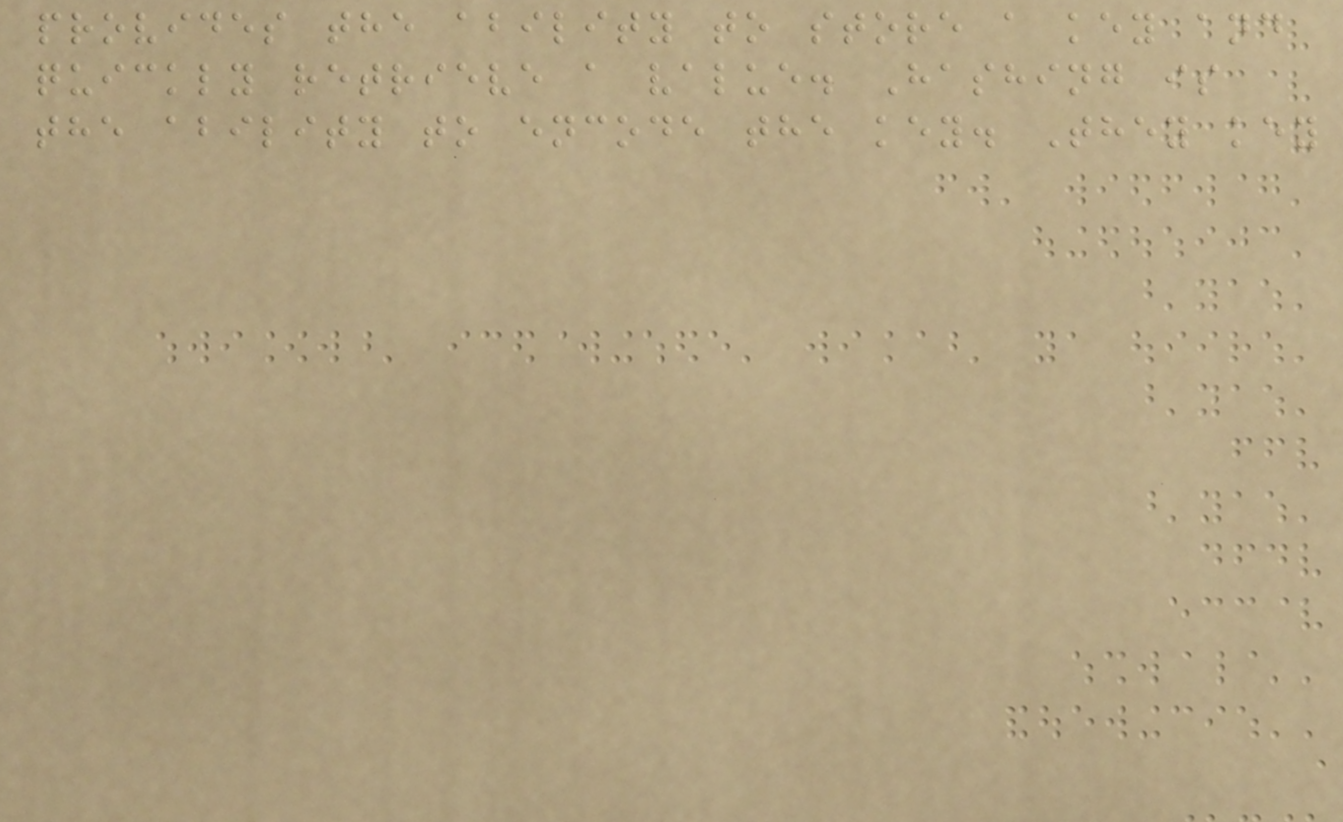provides the ability to store a key and
quickly retrieve a value. Hashing is
the ability to encode the key. They key
